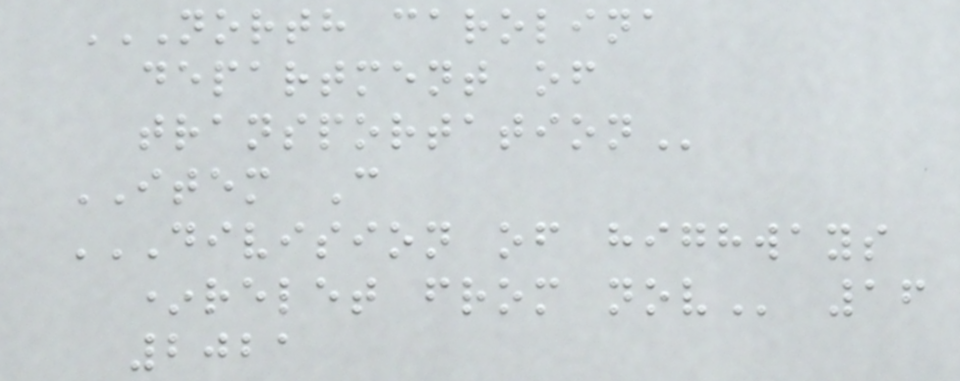NORTH CAROLINA
DEPARTMENT OF
TRANSPORTATION
ITEM C
DIVISION OF HIGHWAYS
*RELET FROM NOV 16
2021
